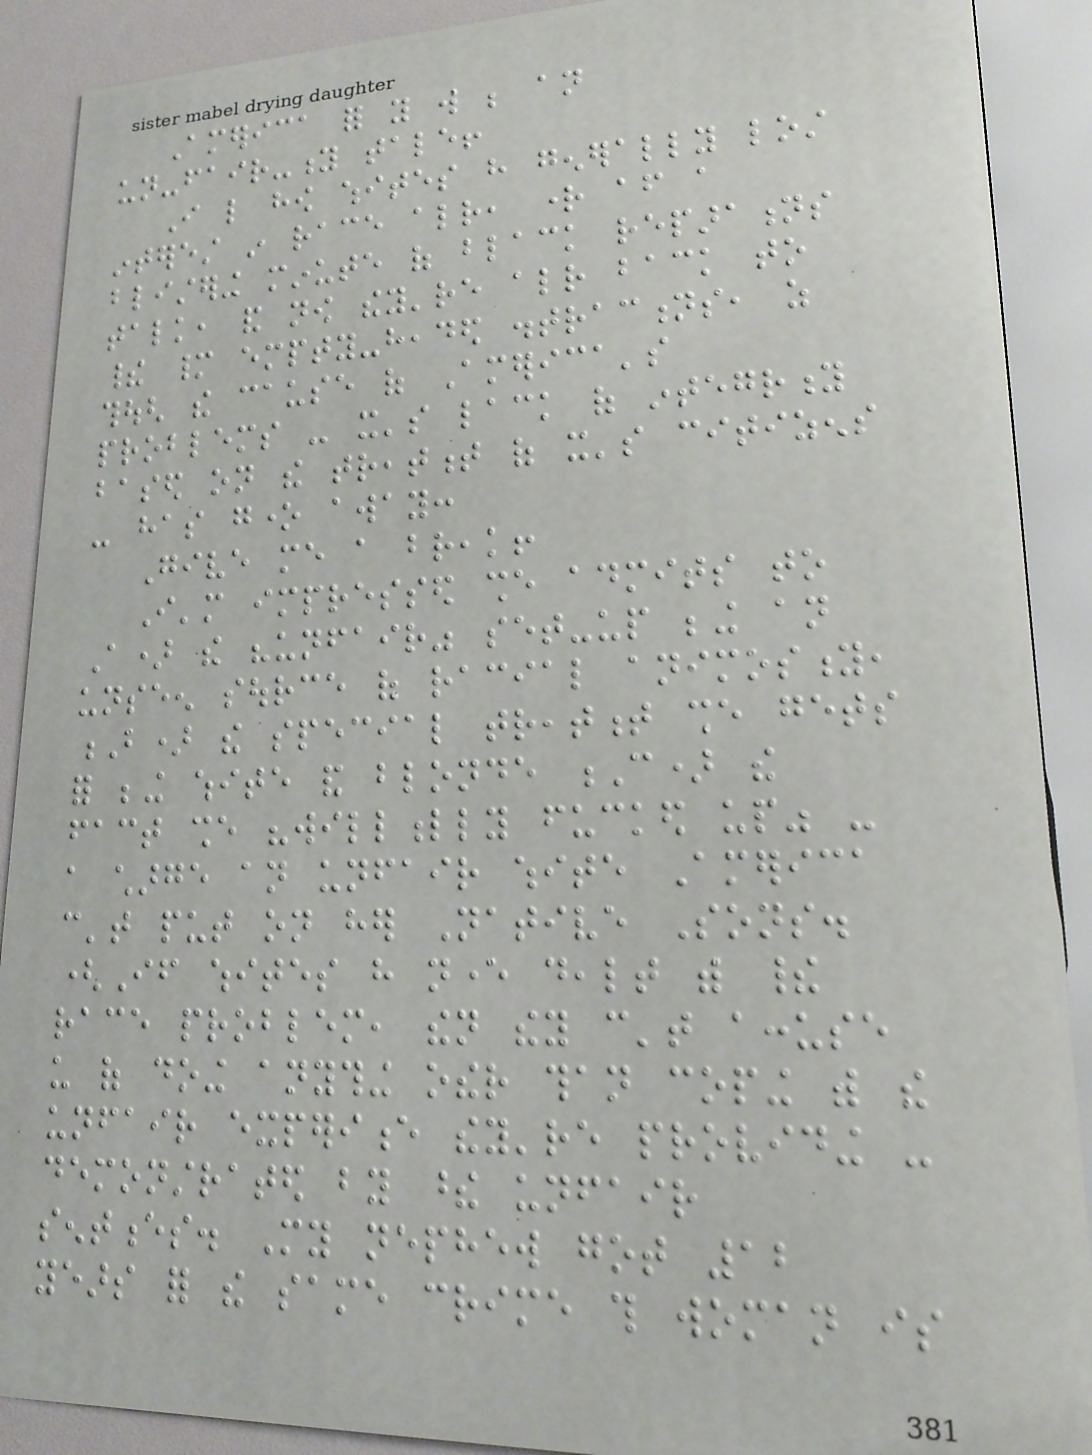America for you will be an
un-fair-y tale!
I like how whites have generally lost
interest in race already, right after a
blistering minute of black reparations
talk, and now they're already back to
their many empty-headed distractions, as
though the cause of America's
problems - it's lack of integrity
based on the treatment of it's citizens
- has gone away:
Give me a break!
I'm impressed she admits to
A) the "unfair" set-up being an
unseen source of racial animosity,
B) the special treatment she gets
for being white and blonde C) the
fact she "willfully fucked up" -
a charge an unfair white America
can't put on her Native Sons.
(If whites have never dealt with their
race problem, then they can't accuse
us of doing anything other than coping with the
unfair experience they're providing -
demonstrated by these unfair
sentences. My nephew got 12
years for the same crime this woman is
